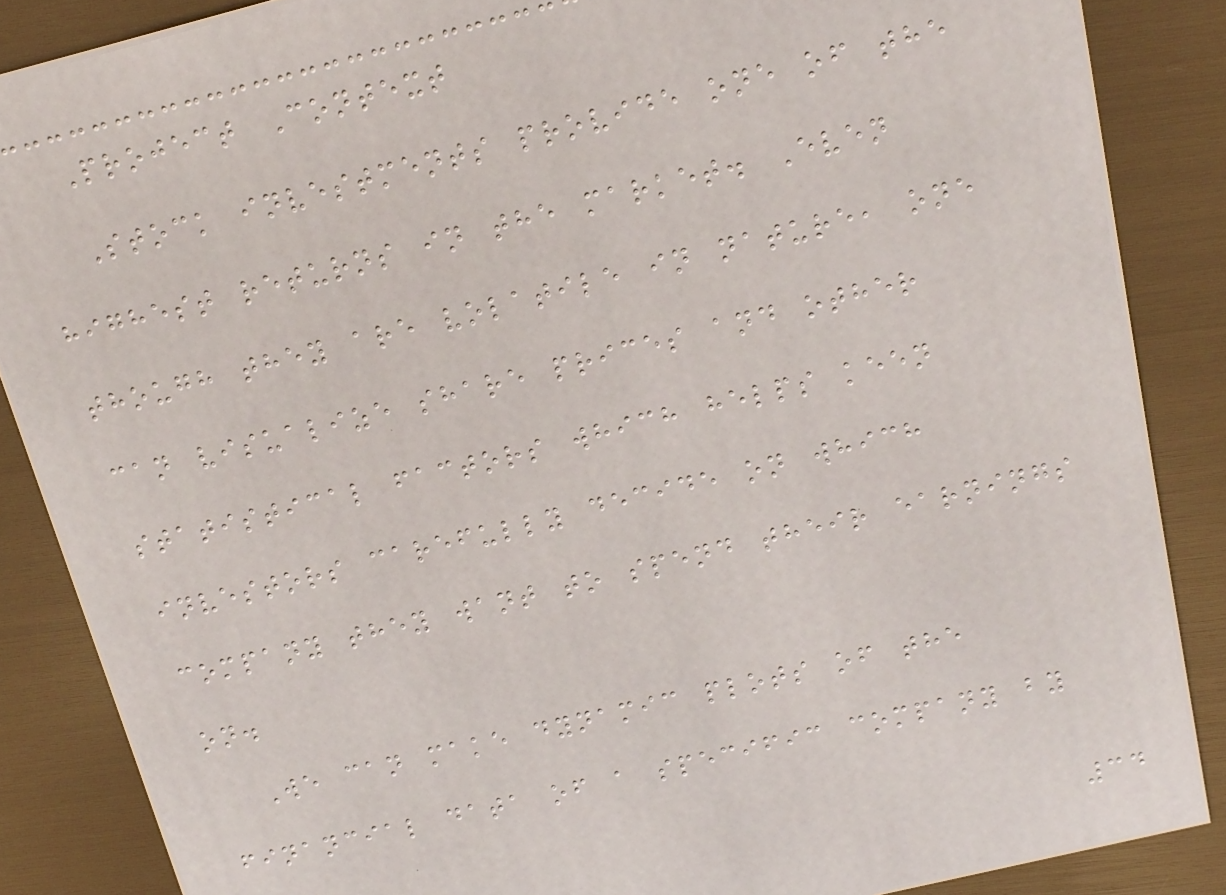Project Context
Stock investments provide one of the
highest returns in the market. Even
though they are volatile in nature, one
can visualize share prices and other
statistical factors which helps keen
investors carefully decide on which
company they want to spend their earnings
on.
We can make dynamic plots of the
financial data of a specific company by
34
